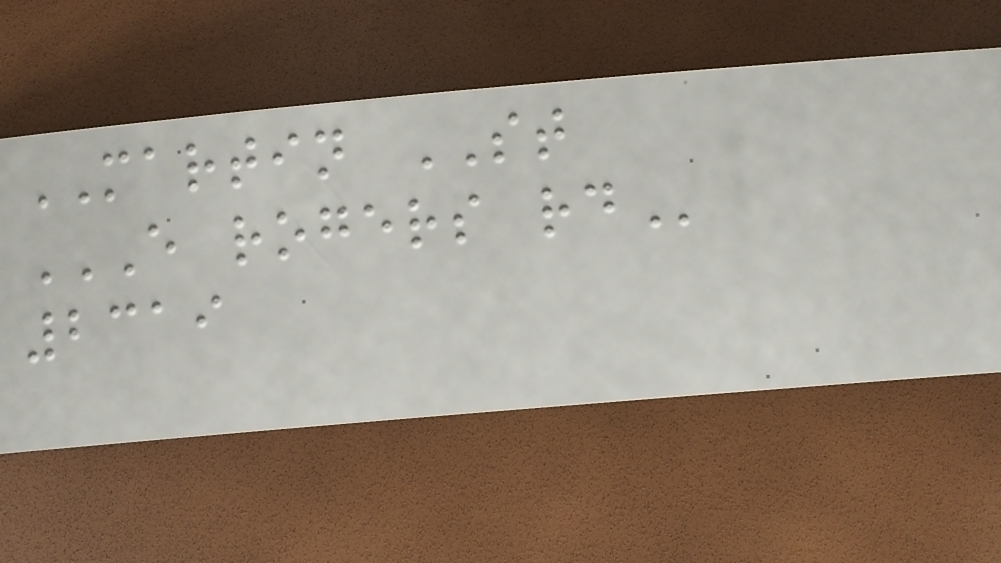MARTIN ST
E ROGERS RD
2319
